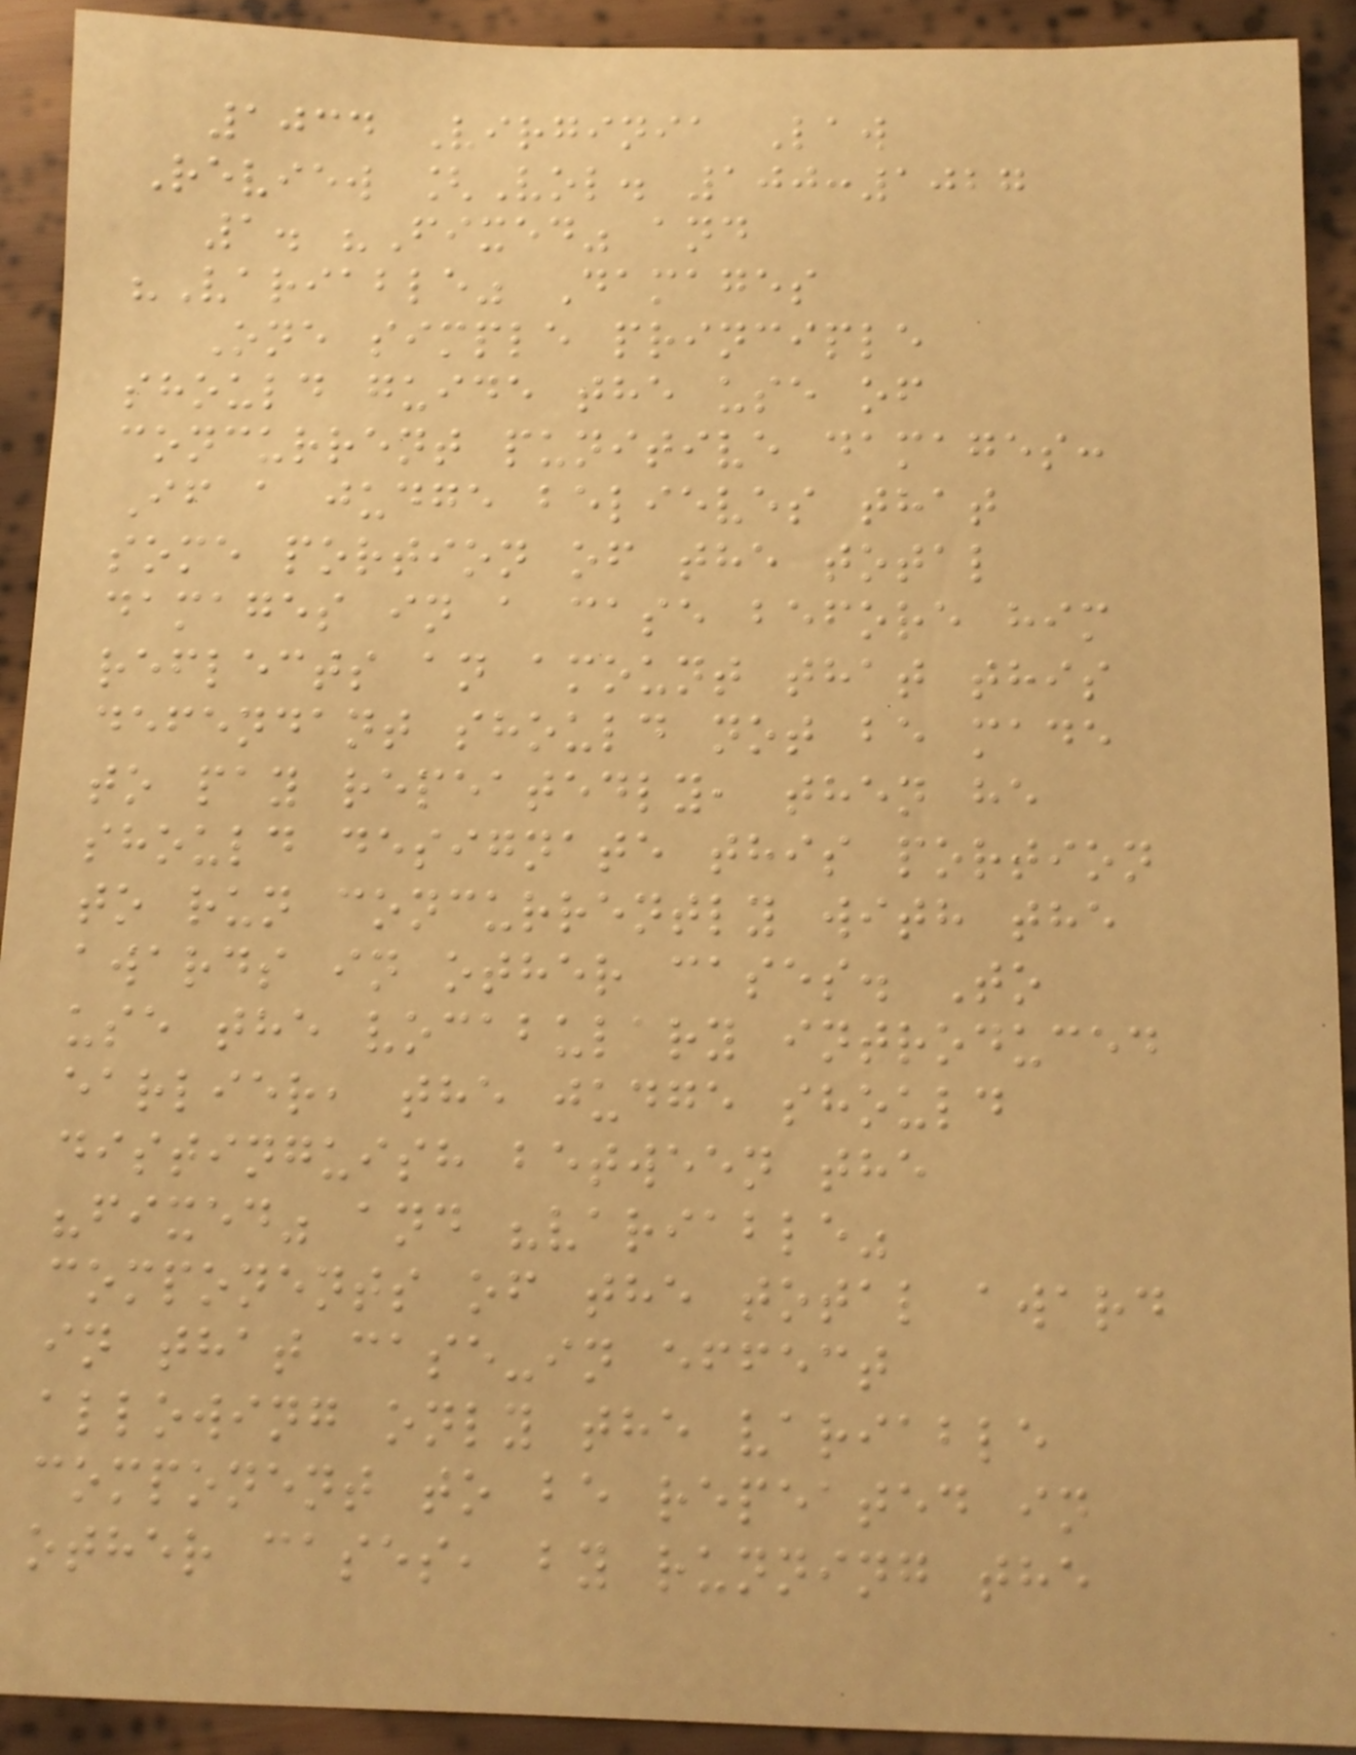1034 Virginia Law
Review [Vol. 100:1027
1. "Fixed" and
"Variable" Damages
One simple principle
should guide the use of
concurrent punitive damages:
If a judge believes that
some portion of the total
damages in a case before him
reflects an amount that this
defendant should not be made
to pay repeatedly, then he
should designate this portion
to run concurrently with the
awards in other cases. To
use the vocabulary introduced
earlier, the judge should
distinguish between the
"fixed" and "variable"
components of the total award
in that case-in effect
allowing only the variable
component to be repeated in
other cases, by running the
